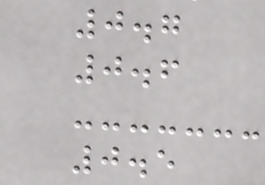0.7
0.6
0.5
